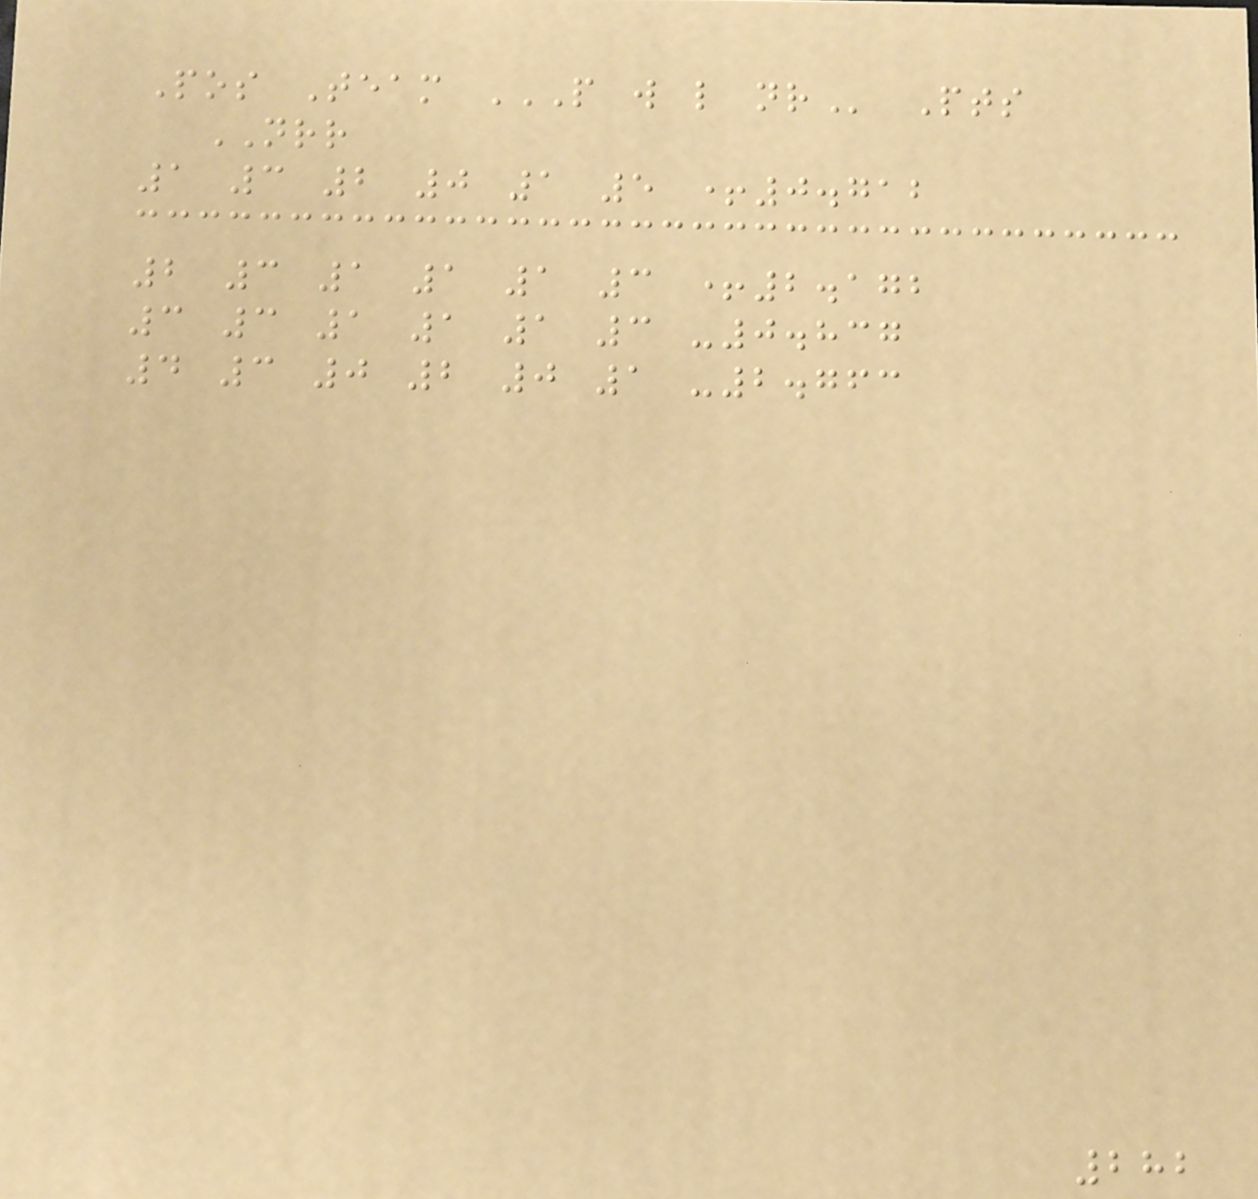Pos Team P W L NR Pts
NRR
1 3 2 0 1 5 +0.712
2 3 1 1 1 3 +2.172
3 3 1 1 1 3 -0.837
4 3 0 2 0 1 -2.763
282
